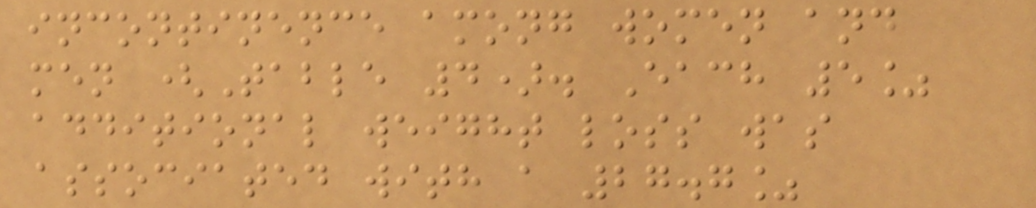incontinence among women and
men (Table 4). Each 5%
additional weight loss was
associated with a 27.7%
